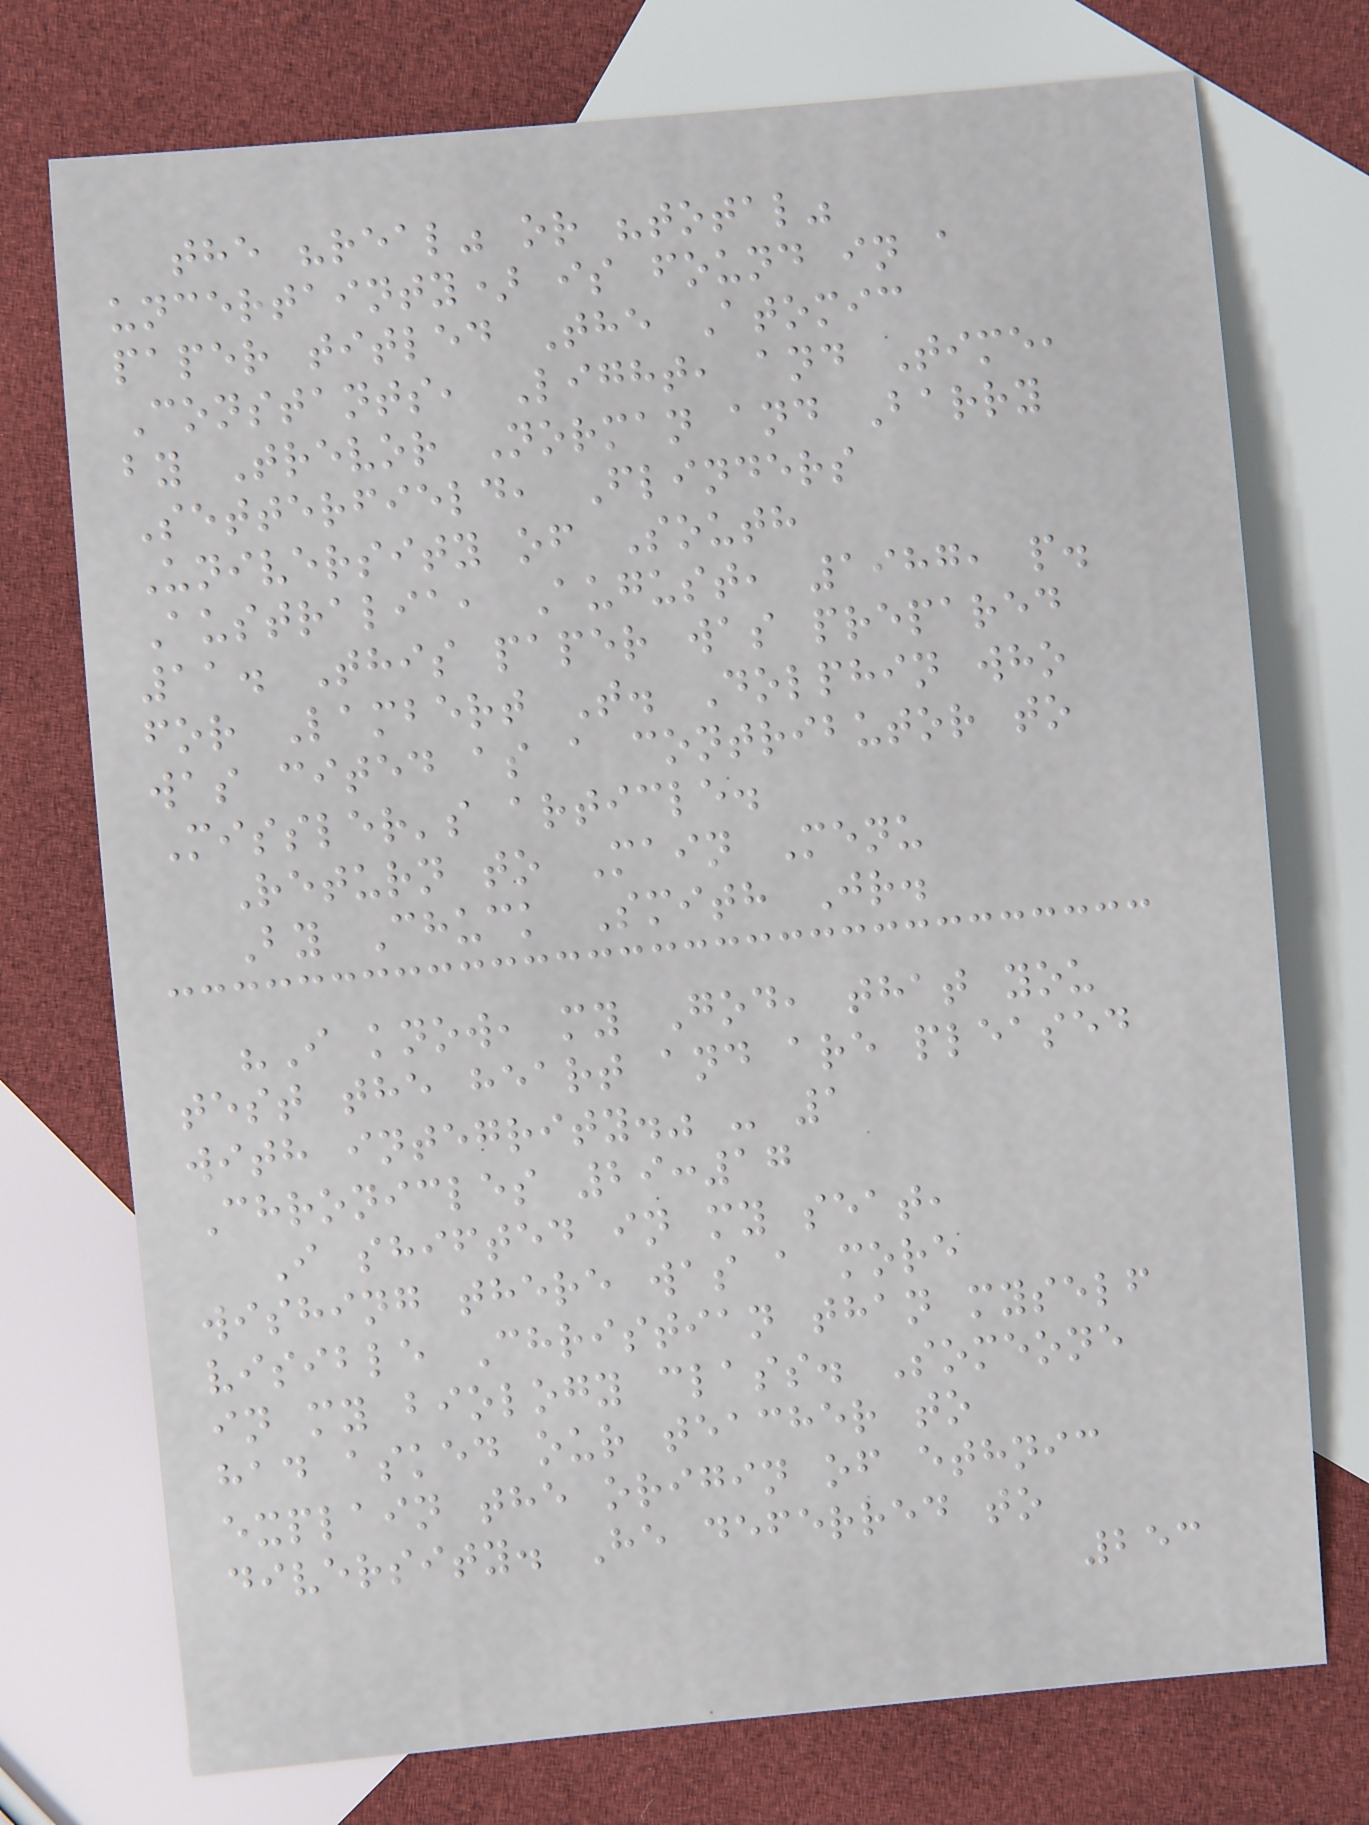the "real" or "total"
uncertainty) is found in a
paper titled The Atomic
Constants, Light, and Time,
by Trevor Norman and Barry
Setterfield, Flinders
University of South
Australia, August, 1987, p.
11. This paper was prepared
for Lambert T. Dolphin who
was cited as a contributor to
Missler's article.
Return to Main Menu
By Chuck Smith Jr.
"I know, my God, that you
test the heart and are pleased
with integrity." - 1
Chronicles 29:17
I shifted in my seat,
wishing there was a more
visible Christian than myself
in my biology class. Someone
had asked our teacher to
explain the origin of ethnic
diversity. He deferred to
253
